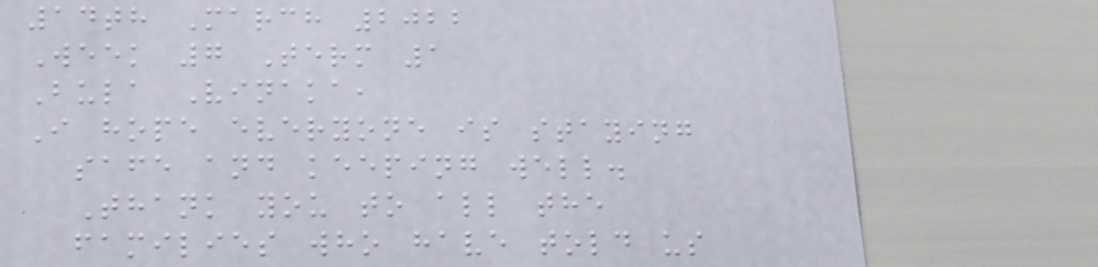14th March 2022
Week 7 Term 1
Bula Vinaka,
I hope everyone is staying
safe and keeping well.
Thank you to all the
families who have told us
